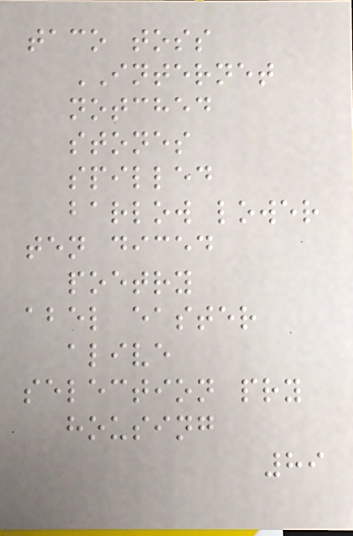taco toss
INTERNET
notched
stones
spilled
barlow lower
ten diced
poetry
abel easter
alive
selection pry
housing
89
